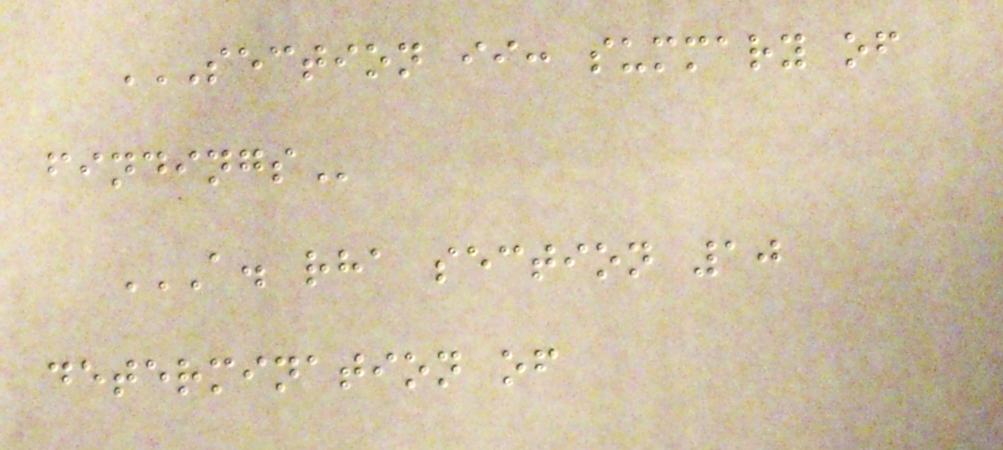SECTION II: SUMMARY OF
FINDINGS
A. RHA SECTION 10
DETERMINATION OF
